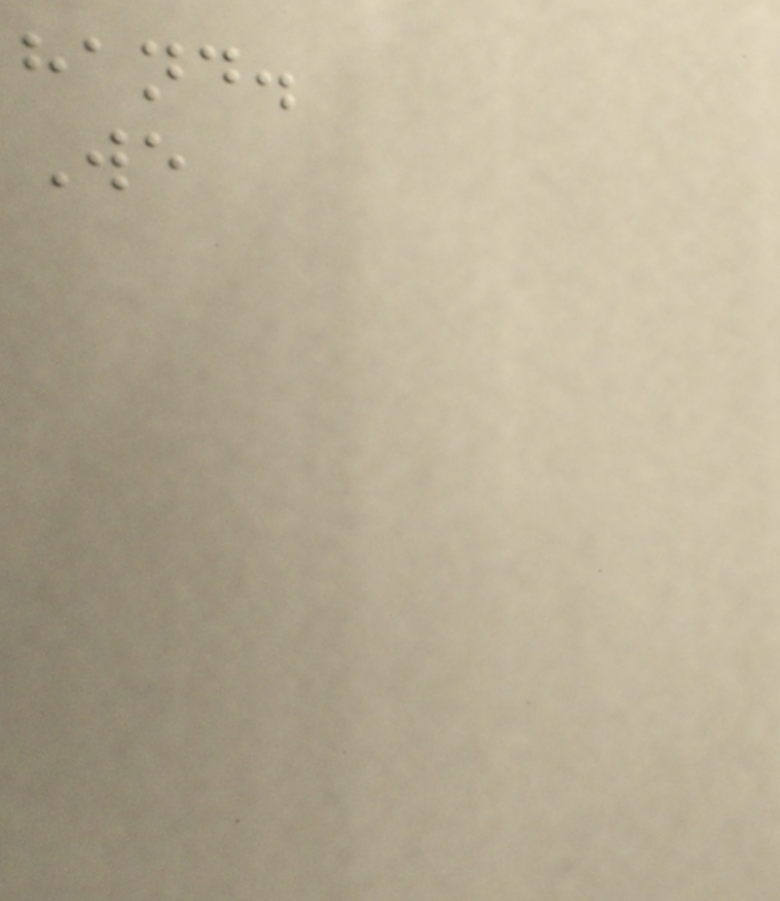hand.
We
